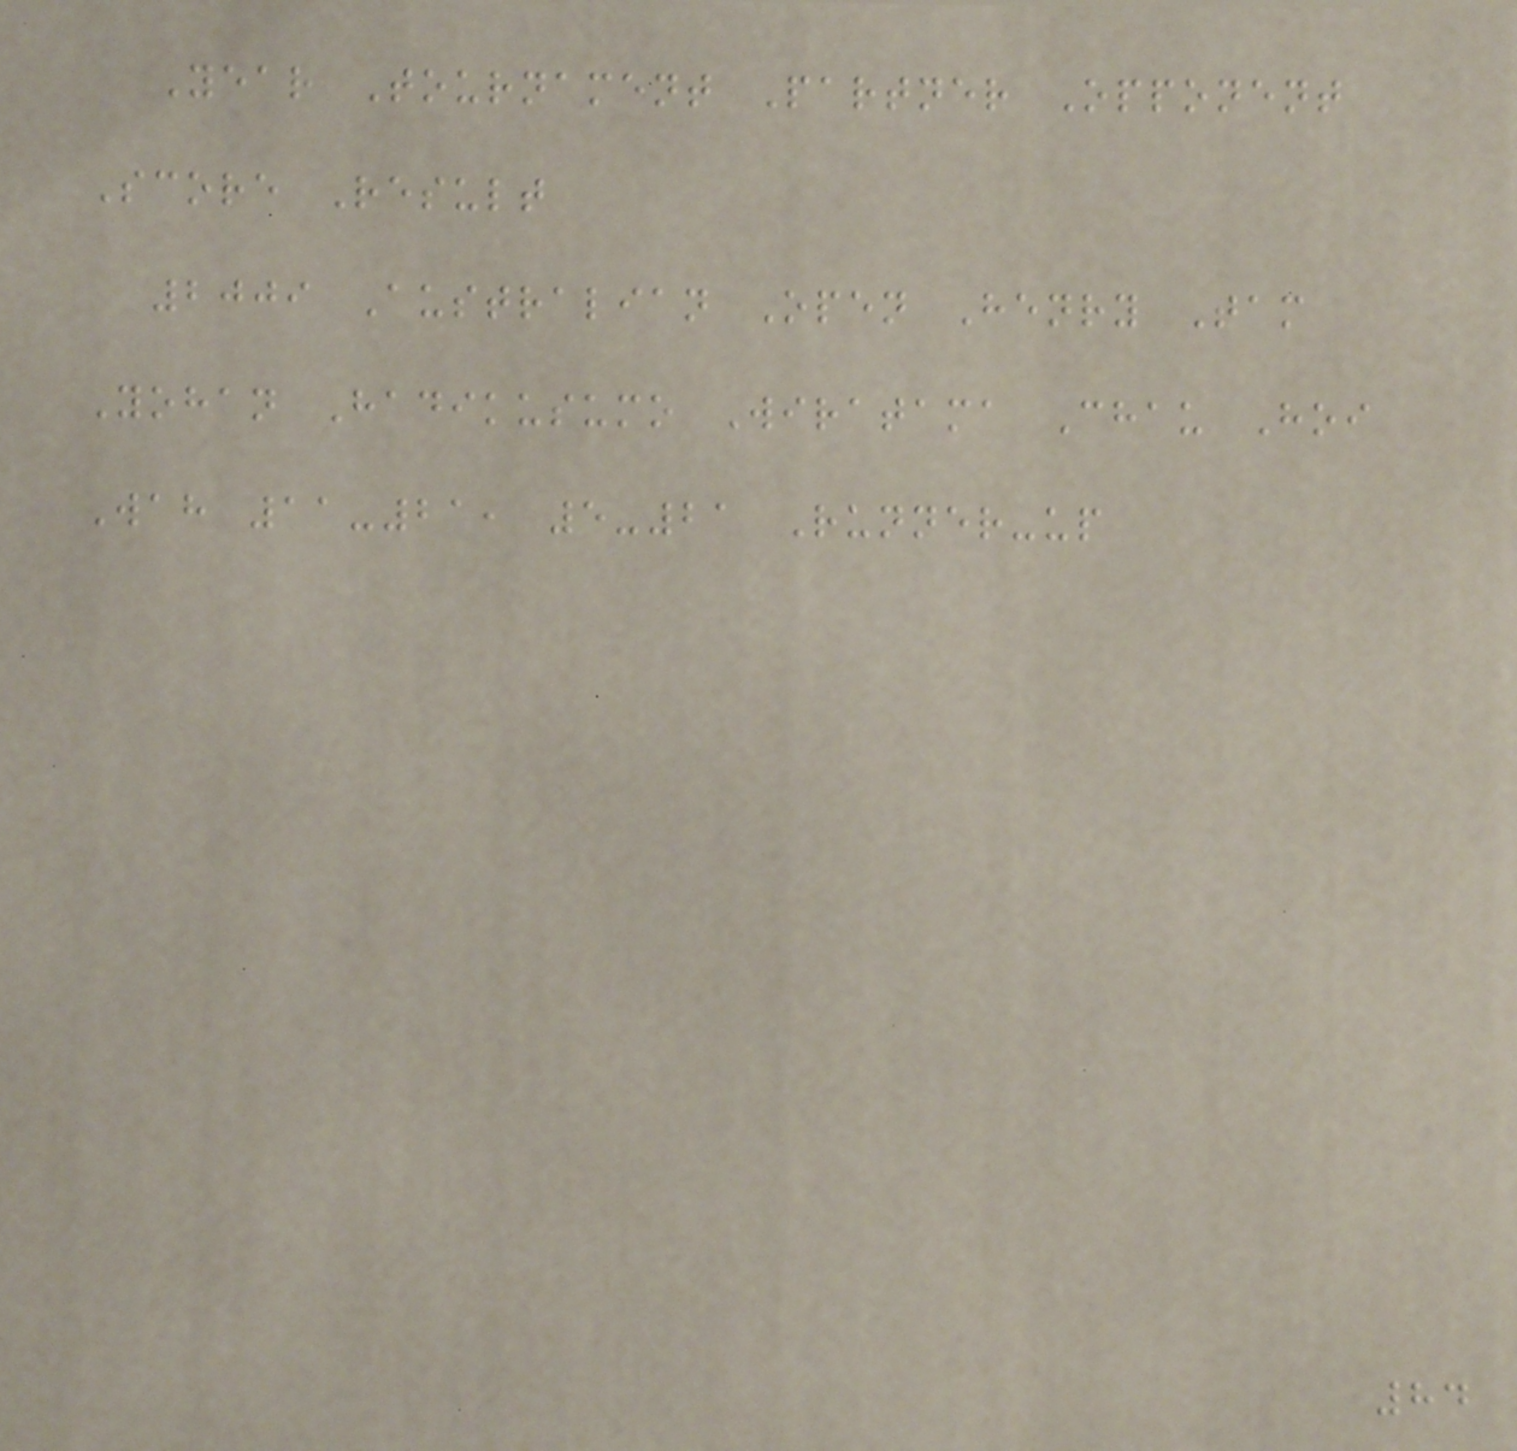Year Tournament Partner Opponent
Score Result
2009 Australian Open Henry Tam
Yohan Hadikusumo Wiratama Chau Hoi
Wah 11-21, 5-21 Runner-up
84
